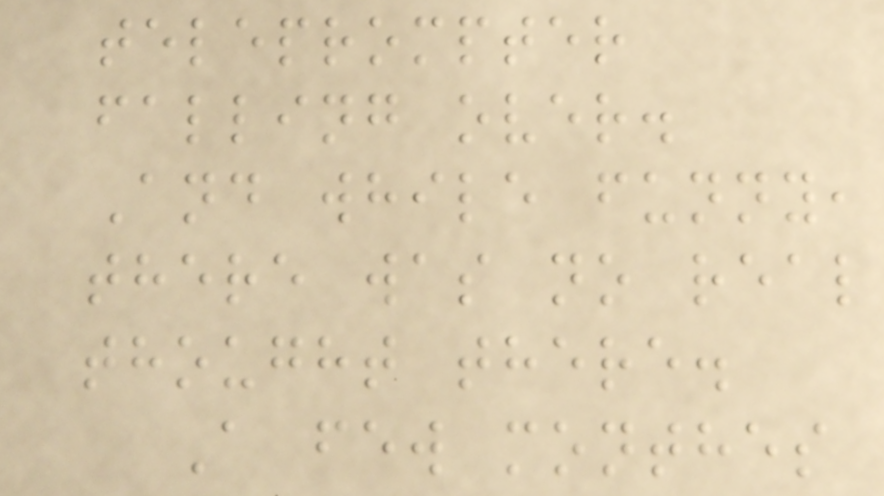teleprompter
falling over.
And while funny,
there was no real
thought there.
A few monthes
